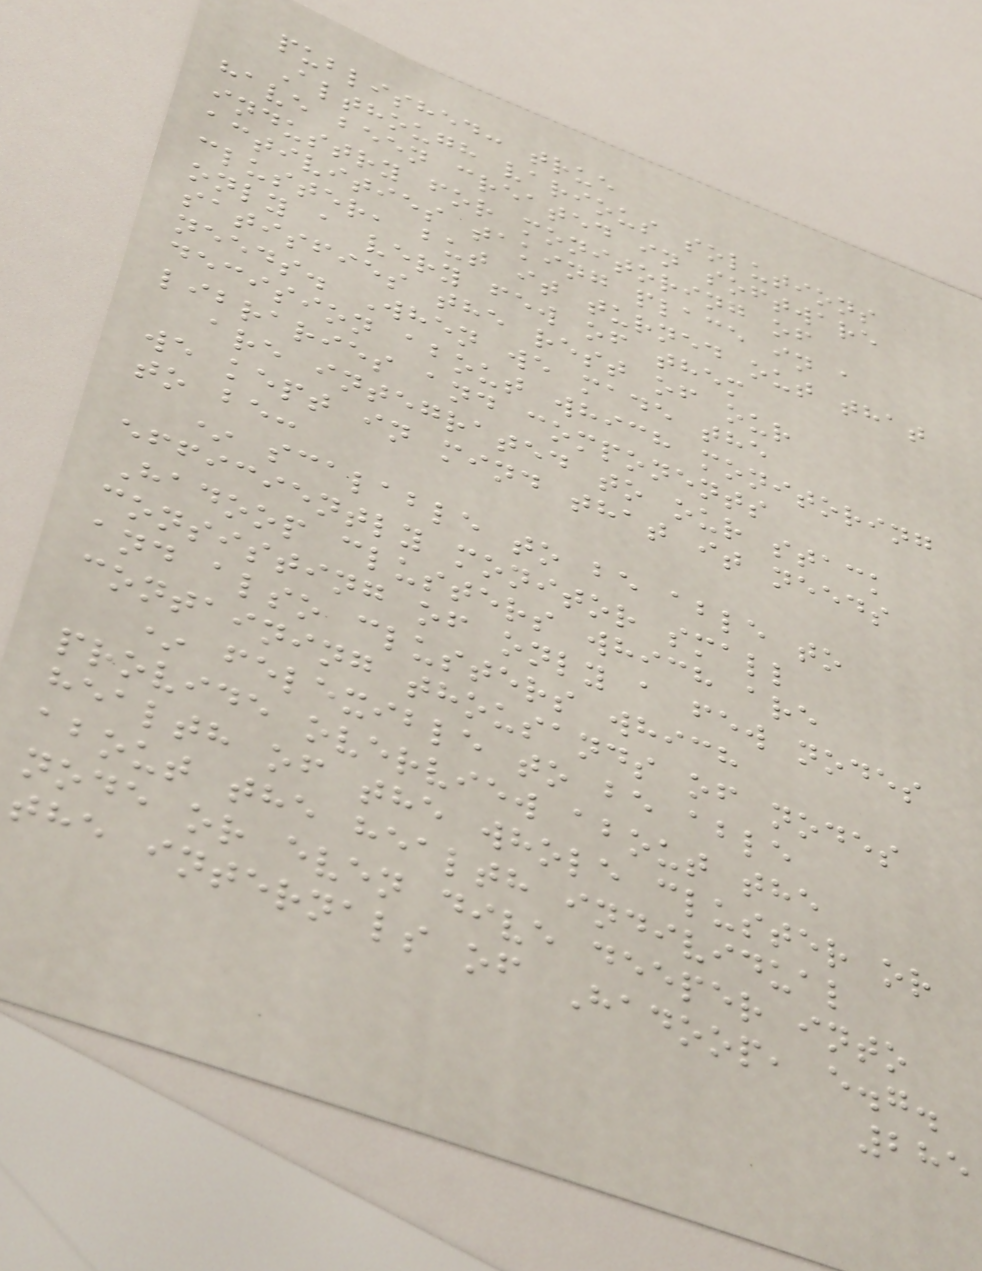published: true
Although various solutions
have been created in software
industry for monitoring of
activities taking place in a
cluster, but it turned out that
only a very few of them
satisfies the rest of our
needs. When we made the
decision about which monitoring
libraries and components
are integrated to our stack
we kept in mind that it needs
to be:
* scalable to be able to
efficiently monitor small
Hadoop clusters which are
consisting of only a few nodes
and also clusters which
containing thousands of nodes
* felexible to be able
provide overview about the
health of the whole cluster or
about the health individual
node or even dive deeper into
the internals of Hadoop, e.g.
285
